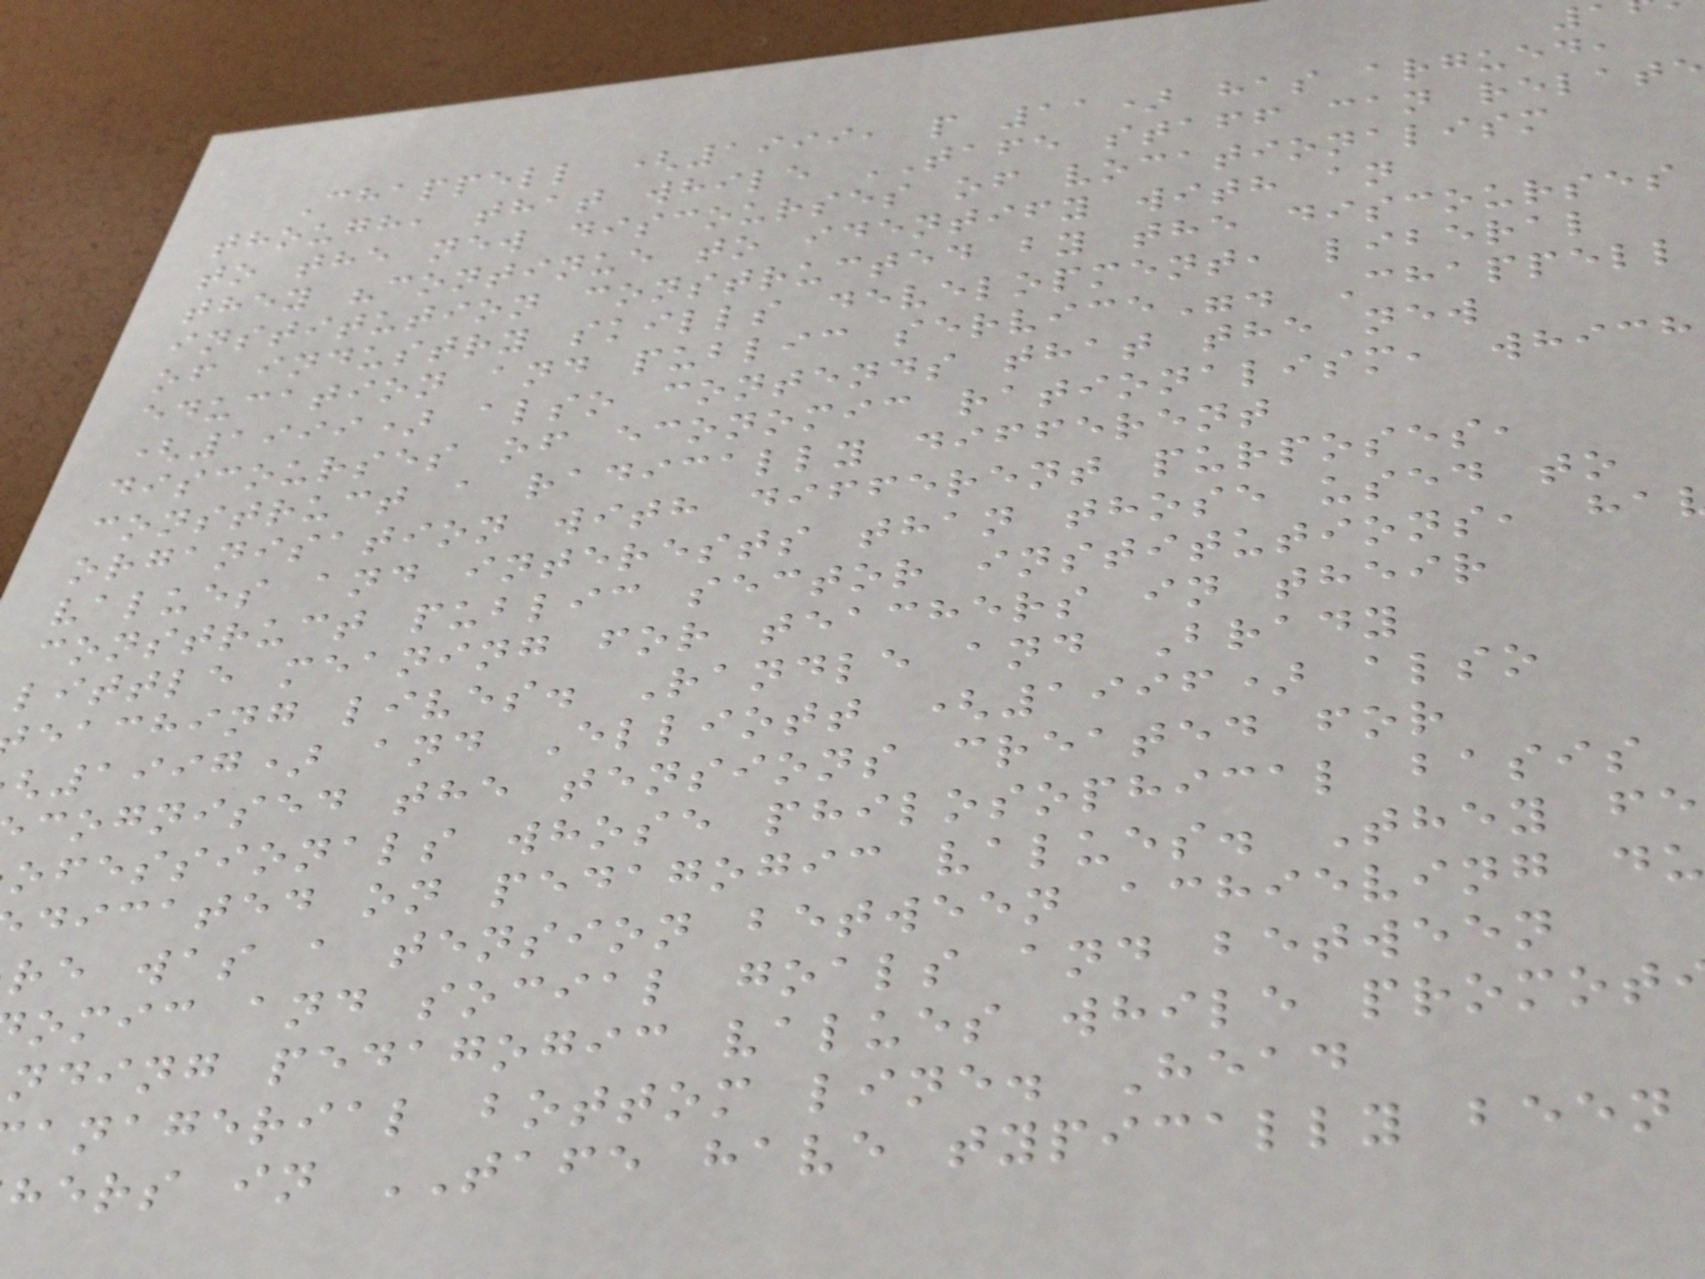Chappell (1999, p 11) has argued,
though, that while TAFE staff can relate
to the new discourses of vocationalism
they "continue to identify with an
institution constructed by the discourses
of industry skills development, liberal
education and public service". Chappell
(1999) also contends that the new
discourses of economic rationalism, which
construct a radically different
organisation with different purposes,
values and interests than those used to
construct public sector institutions, ha
little meaning for teachers in their
eaching lives. Randle and Brady
1997) and Elliott (1996) also
cognised the tensions created for
ofessionals whose philosophical basis
dicated on pedagogic values. They fe
re was a tension between achieving du
omic and social goals and between
nding pedagogic values while promot
anagerial bottom line. Head
hers in TAFE have typically been
